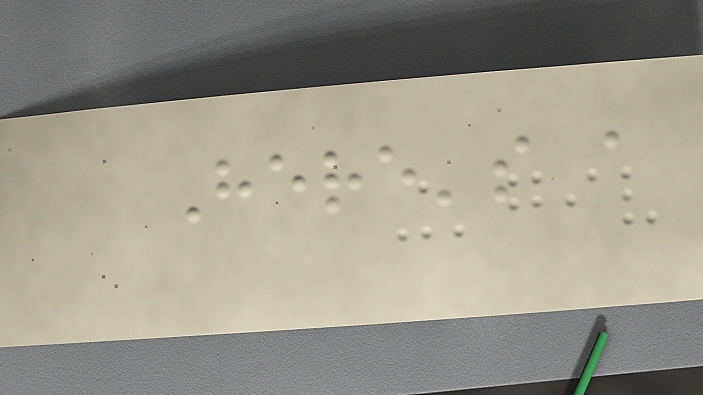Here's a
